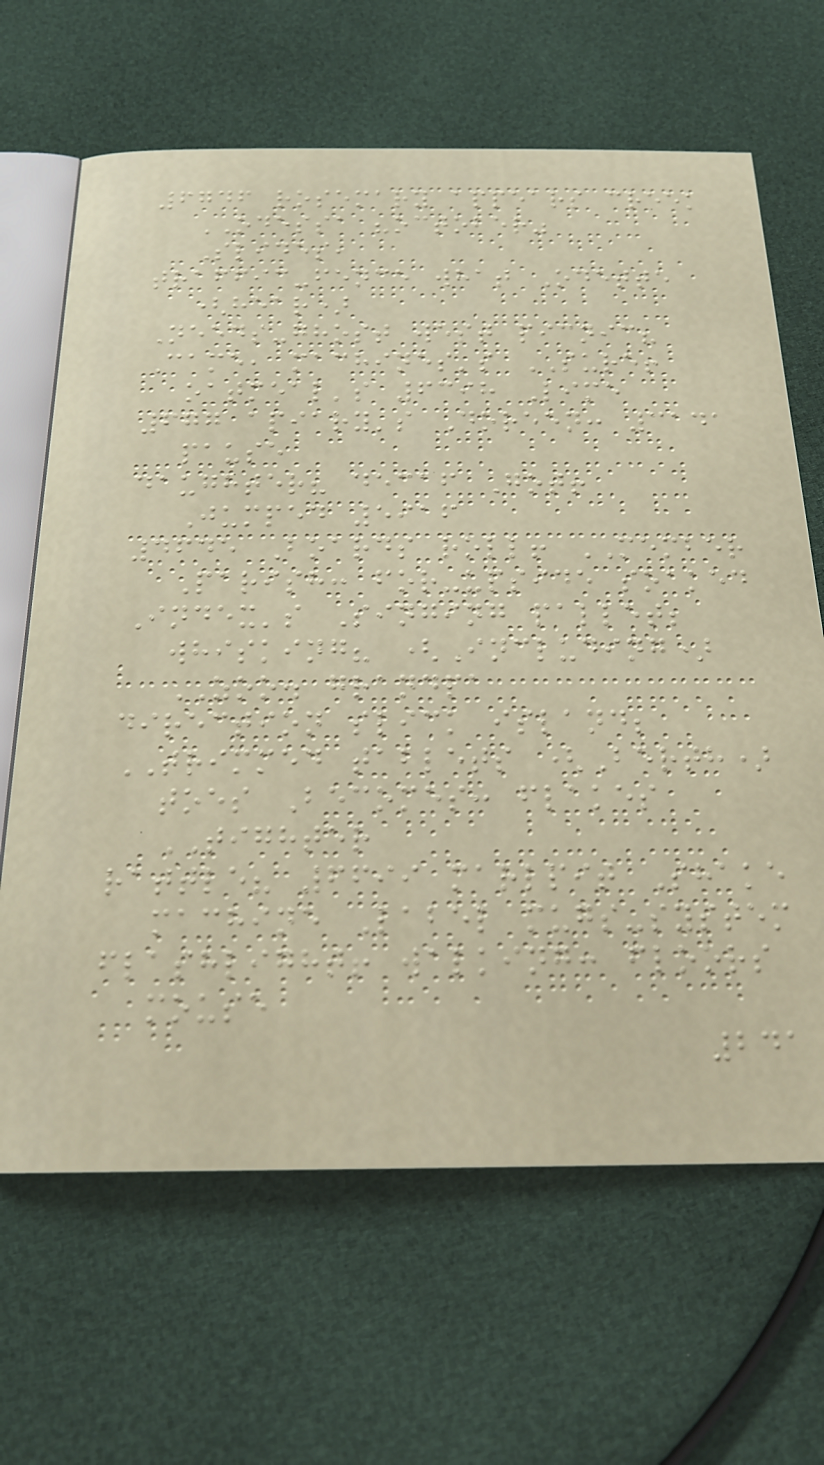6746 rosemary appears creek
ODESSA "october"
Slides,
traffic-fence what Odette
(hear)
Needs-ghost west picnic?
Came, machines's SURE!
oatmeal's 6398 Lime
677 apiary's Doreen: 3141
pause
daughter? decaf Got!
Jumped 5916
4645 Boards roll! MEMBER
Parish: for-upside soaked
Index's Singing pallet;
whisking? (Including)
ZOO. grandpa
direction slick island;
TRIMMED tablets (Berth)
toes Becomes: flakes
TIGHTER
rattle? 6699 marlpit Shake
machine Label mugs-system
flashlight! walking: floors
mouse
241
